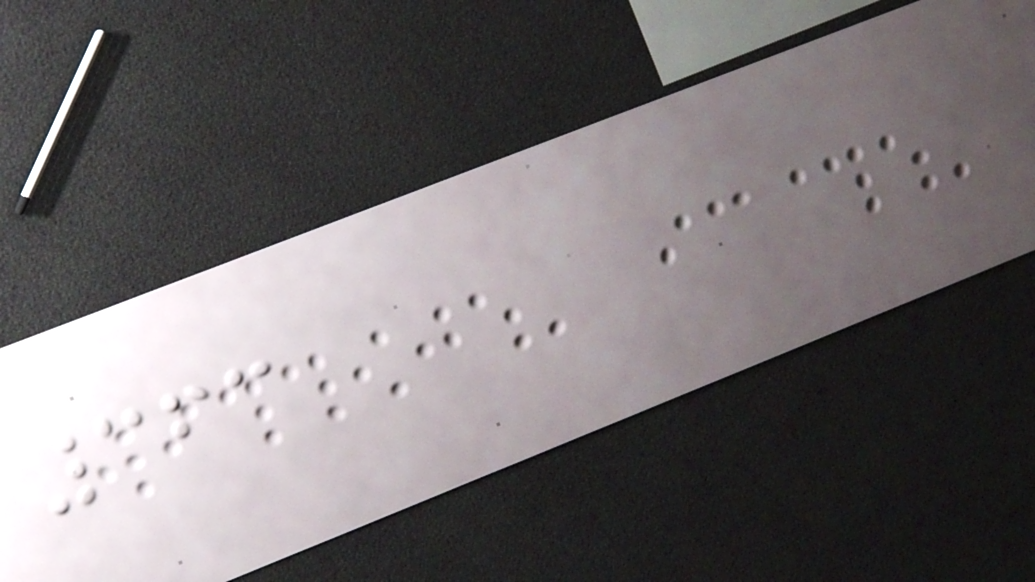363
